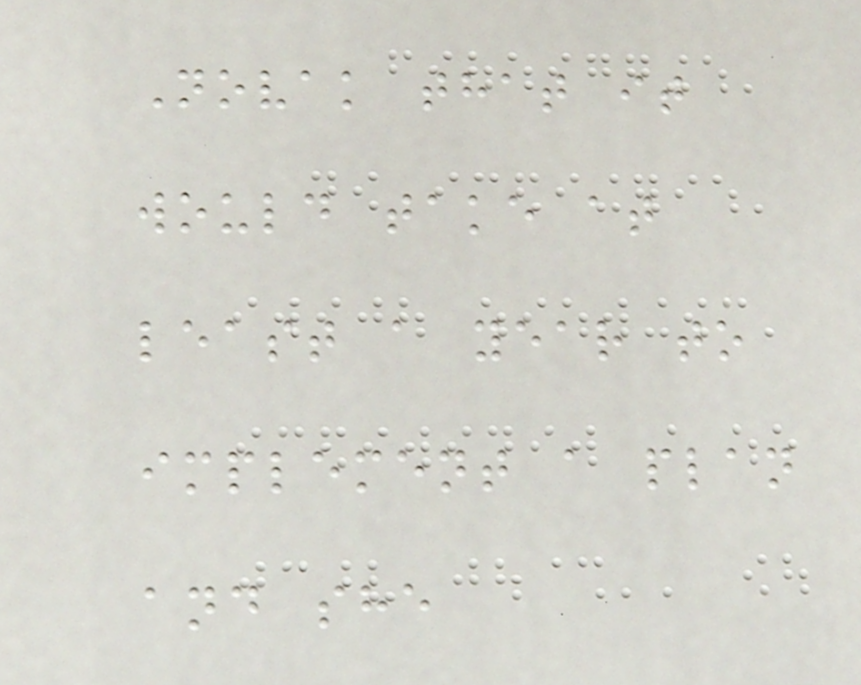Novak that it
would take at
least a year to
implement a plan
and she
